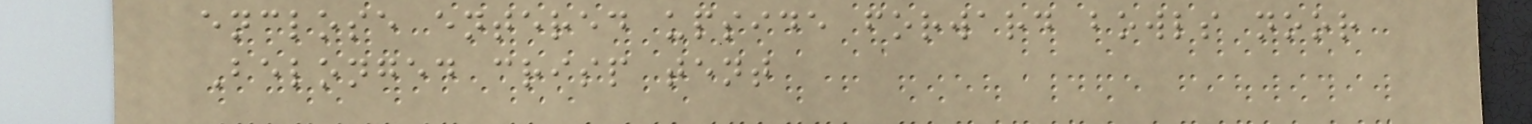enclose entered upside forward bowls noor
Belonged crisp tent
